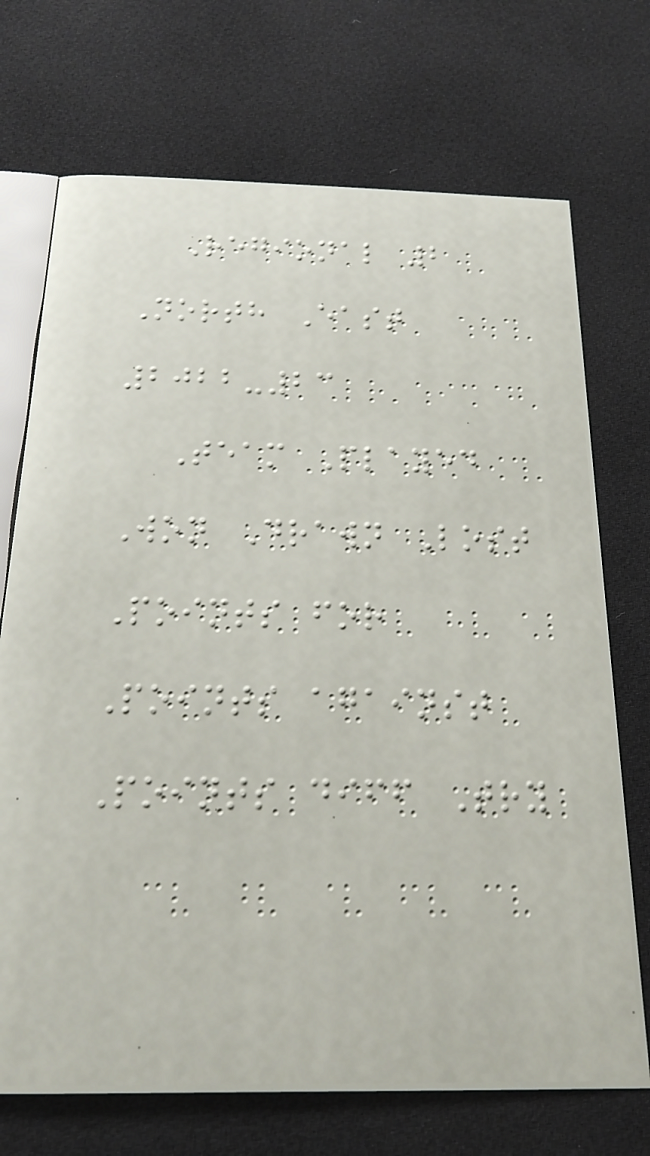Regional 2
North East
2022-23
Team Played
Won Drawn Lost
Points for
Points against
Points diff Try
